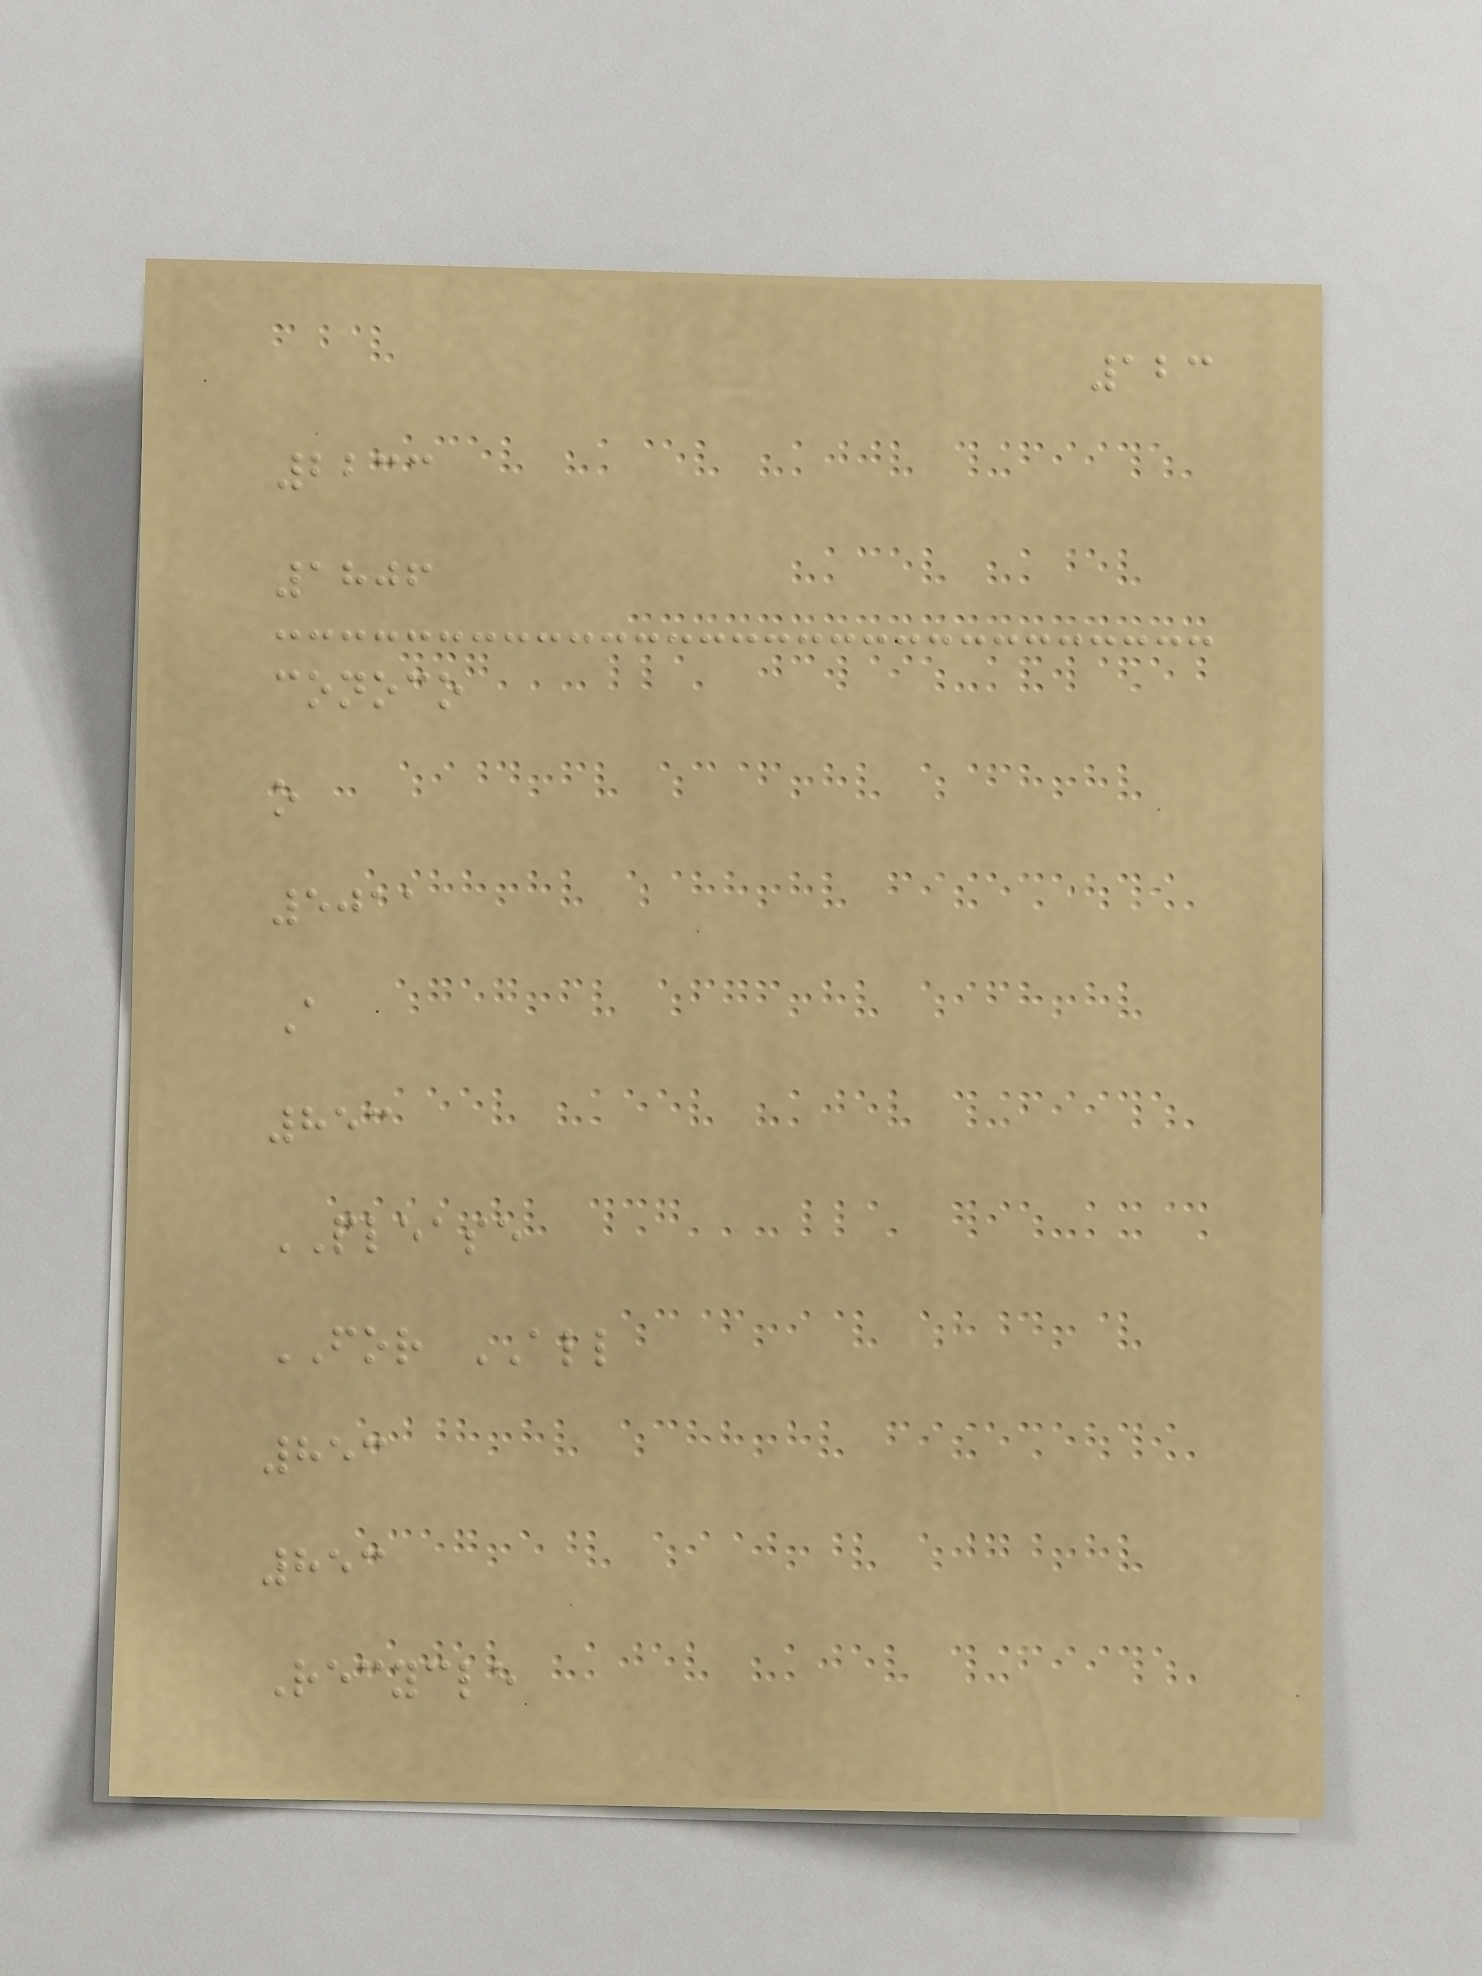123
2233
1806
conoco
o
5011
A
853
PLEASE
FOR ALL
853
853
Recycle
